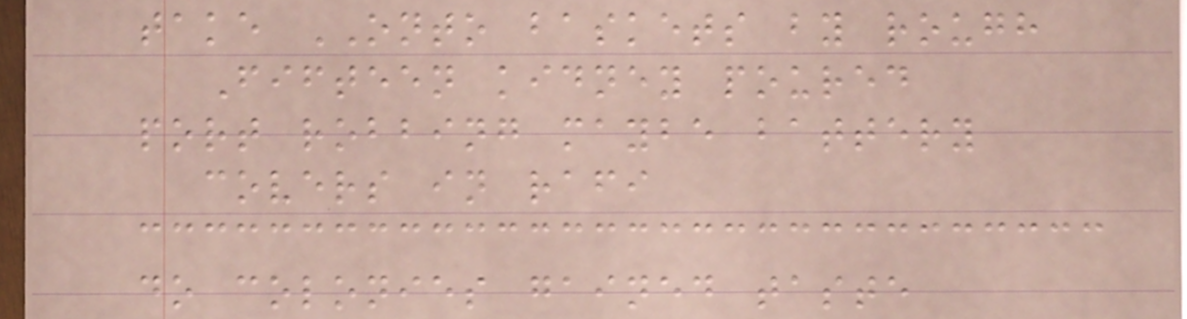take ONTO baskets by rough
Fifteen kidney poured
port robbing maybe battery
covers in rafi
do colonies gained taste
